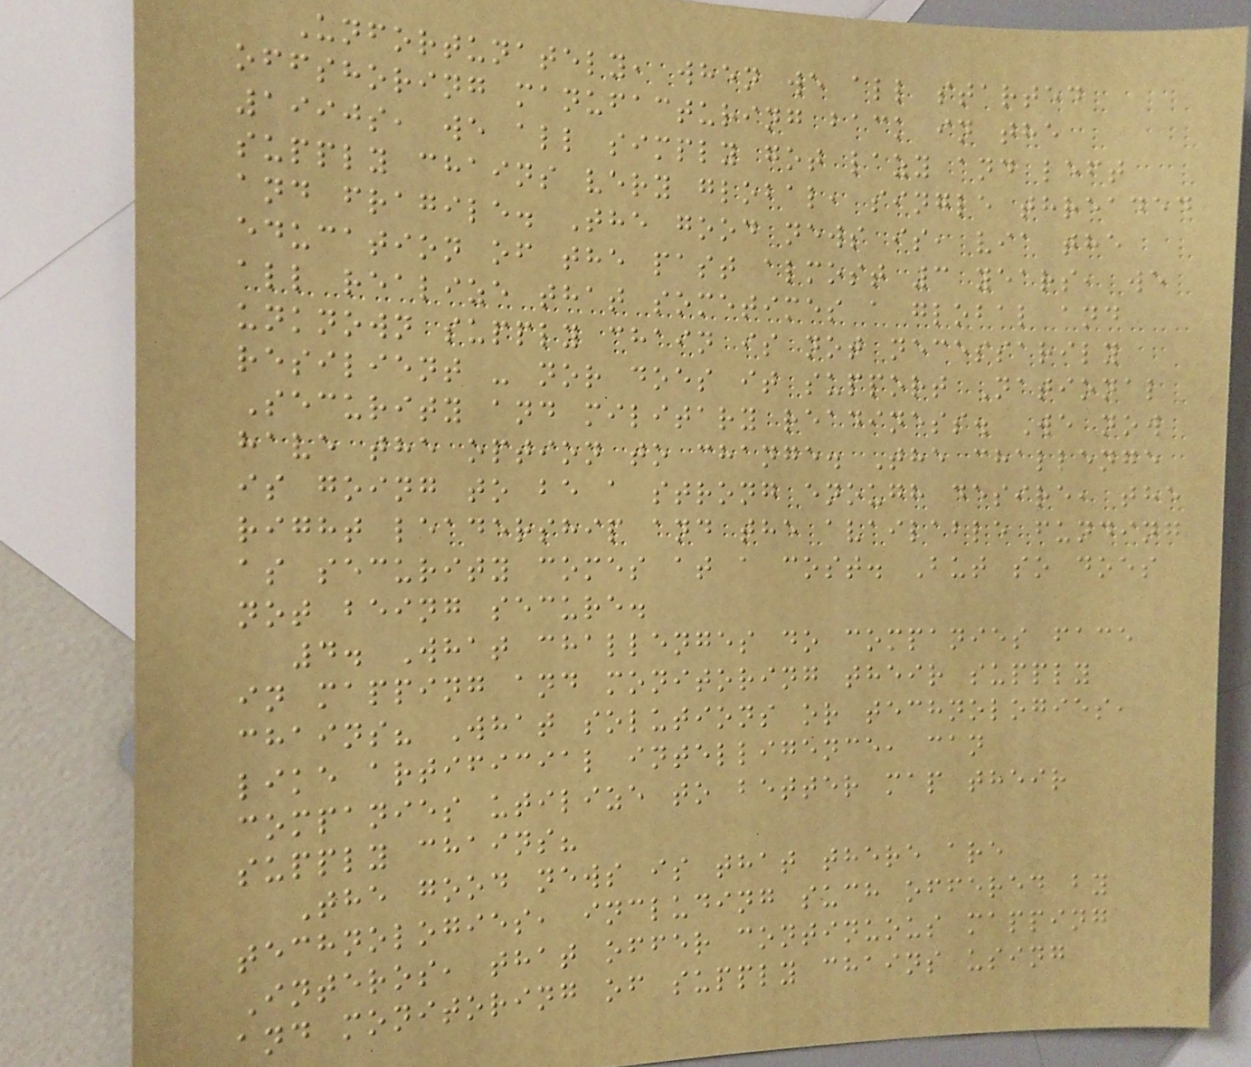Unfortunately, when we all started
offshoring manufacturing back in the
1990s, we all simply got lazy and left
supply chains very global, single threaded
and fragile. The good news is, via the
education of the past almost 3 years, we
all realize that sometimes a global and
unknown supply chain is not necessarily
resilient - nor does it support National
Security and military readiness. We now
have the option to change. The challenge
is going to be a strong enough desire, the
right leadership and the available funding
as security comes at a cost. But so does
not being secure.
4. What challenges do companies face
in mapping and monitoring their supply
chains? What solutions or technologies,
like artificial intelligence, can
companies utilize to better map their
supply chains?
The good news is that there are
technologies, including such offered by
Interos, that offer continuous mapping
and monitoring of supply chains using
